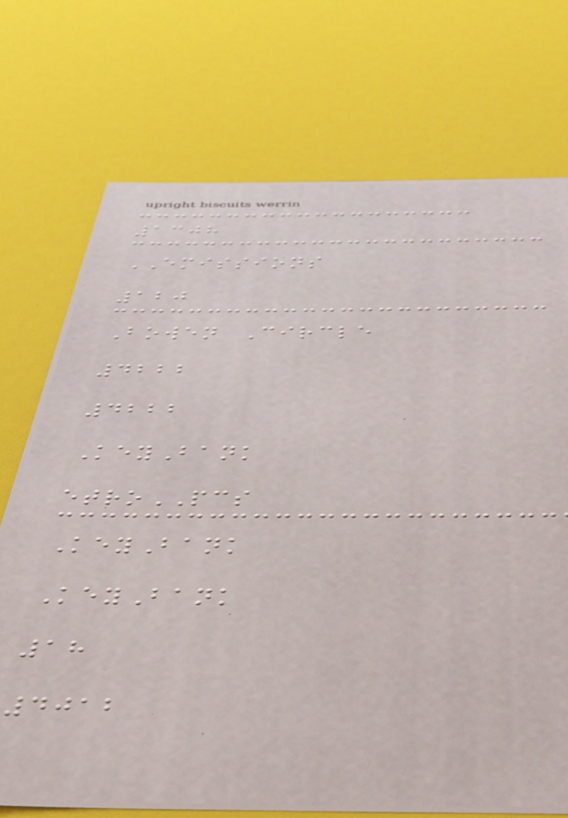1308
EMISSIONS
120
Bowen Circle
4222
4222
KeyBank
etroPCS
KeyBank
KeyBank
18
4012
